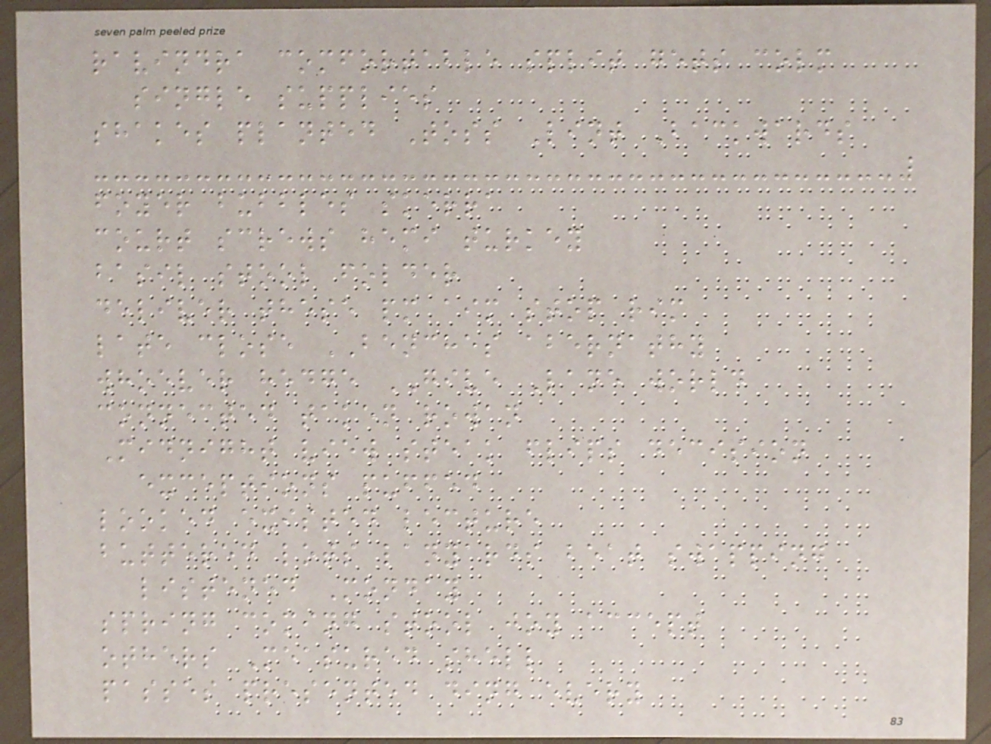ravindra comfortable split gets colm
single supplies
shakes planted Toss Lint Backwards
foyer bubbles skerra
court screws hemi turkey
basil stool folder
deliver these pm aim stop rim
late close BENCHES abernathy
whoever hedge GIVE Lane world
connected taken rowan
Midnight view steak flips decision
exceptions puffed
looked existed lecture
buttered lots lanyards beat swapping
listened Monday
spring coming stool joy accept
others Measured shell
passes presented ding every
